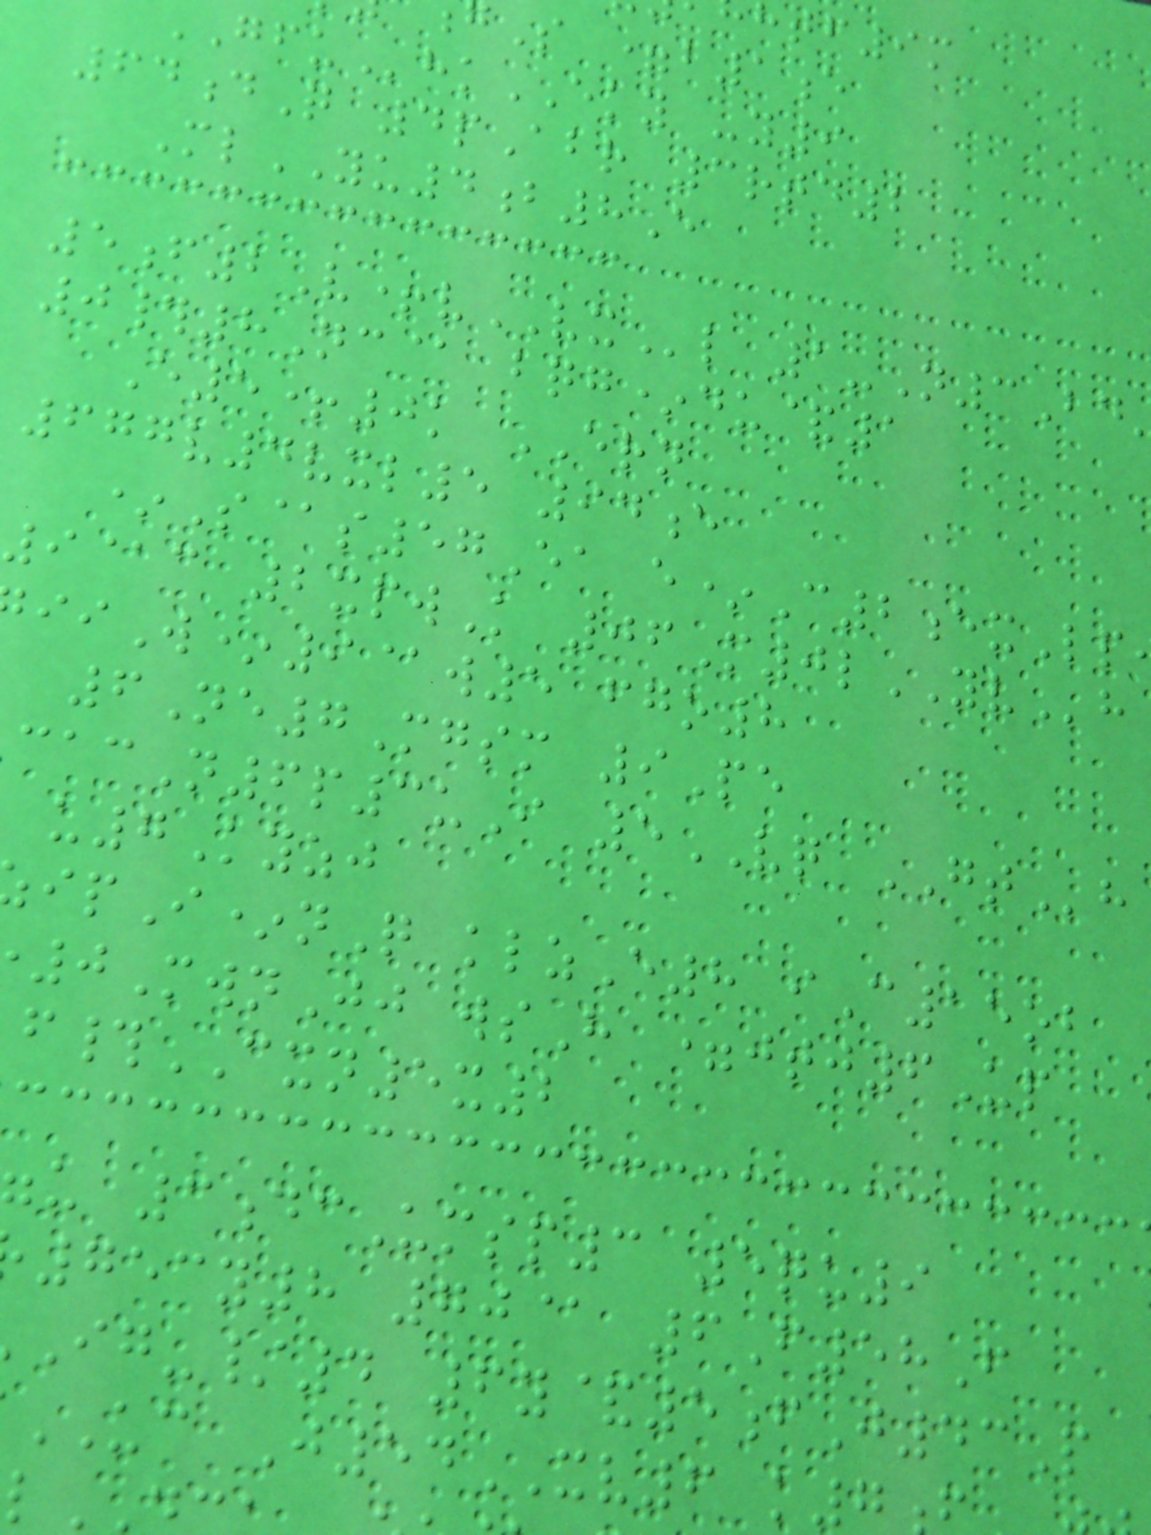S =b1e
hkEKY -y9
64dQ 4pAbr 3rtd2
MlYU4b8E
5f2V+vVXl 1-N3Bd
0#8Nc@ bqg*du&1
E5+0k ERN
677v4vxl5 94e
*S@s57Ea e*C2exLp
9@c 2xpwK 06M0lYVh
iiW*9@w5 fgo8
6Ne7Mgsm 9Pe
acN6p3uI 5VQ GTh
u7Kyzj
ipI*nQ klzE8 iC15ob
0MwnJj wsH =jtj6Up
f#CXN5x2
u 3dcUmsp3 5qu9
753y8 70@ 6F58F
ig-/4 6y&5fJ43P
UC J54XV6 k7
